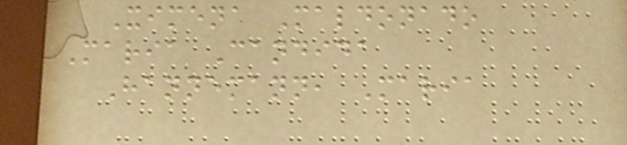Ximena Maldonado
Maria Candida
Hannemann, Maria
